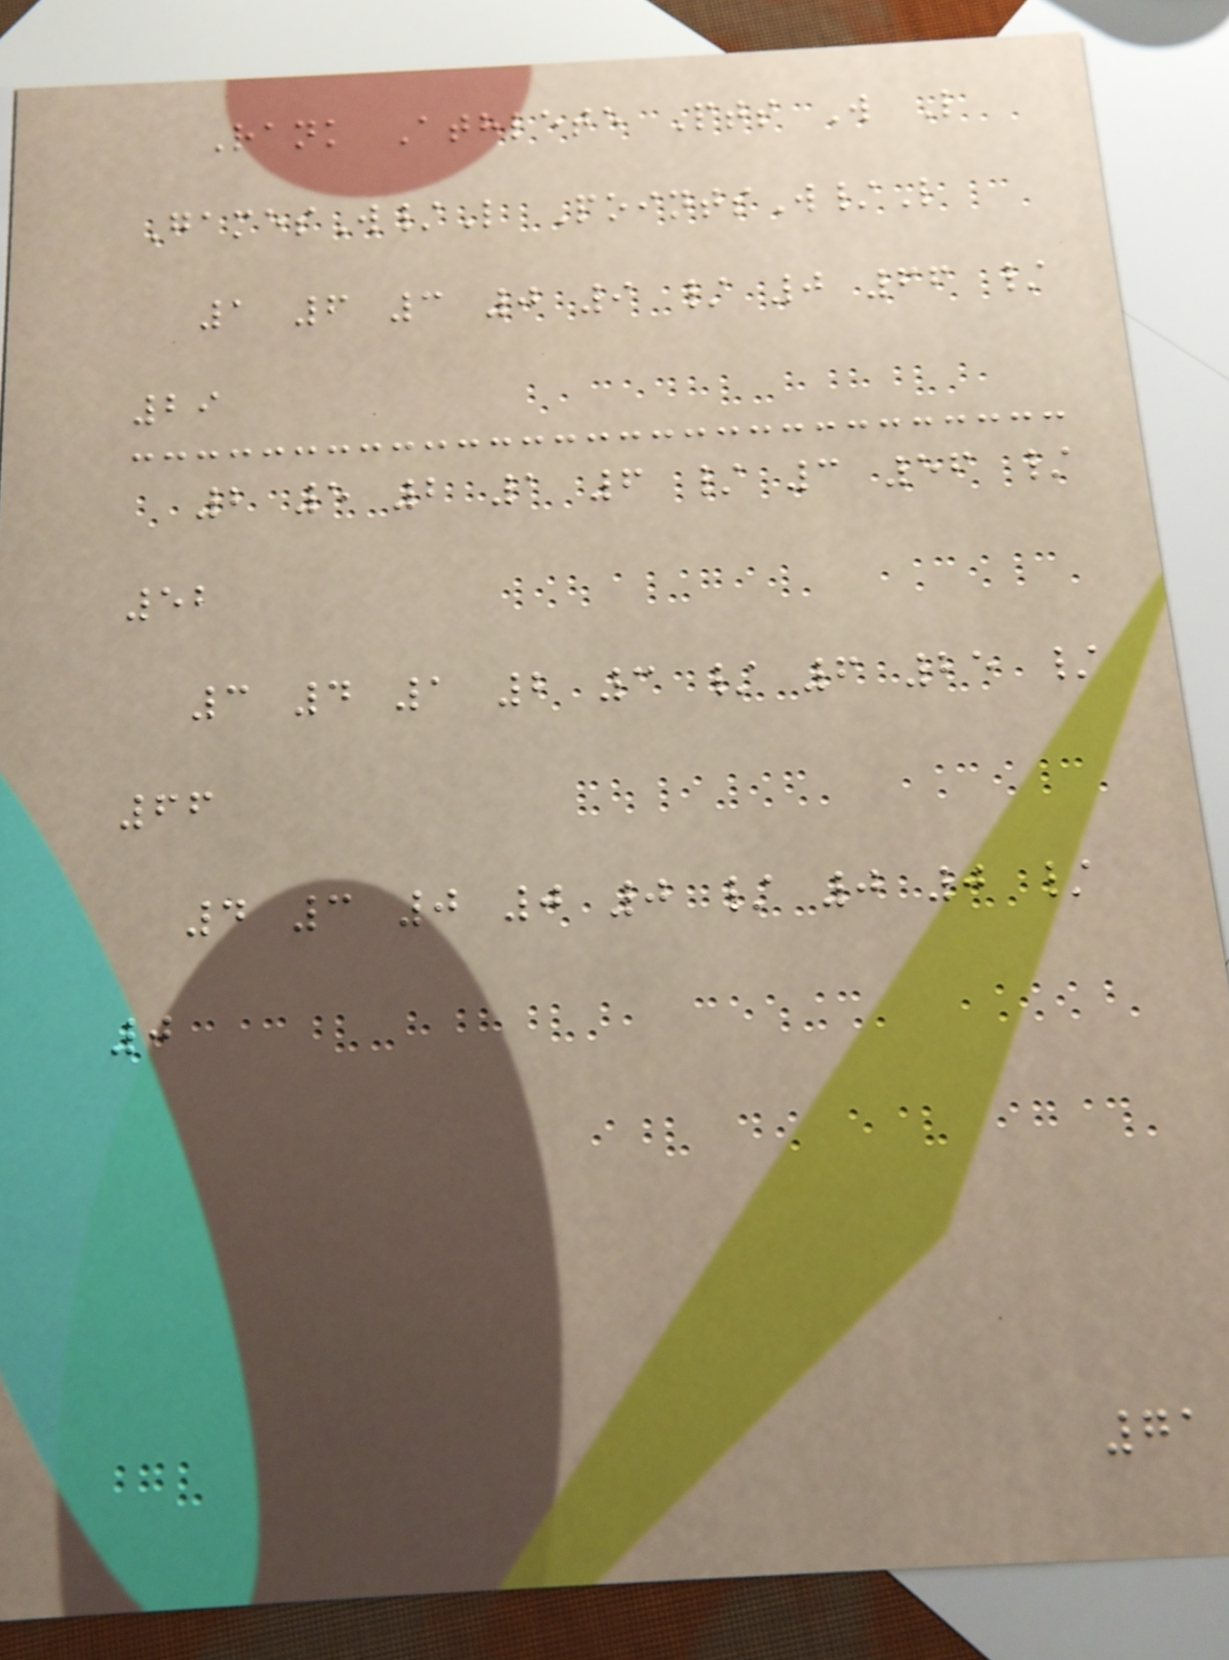Rank Athlete Pts W L
GamesW/L PointsW/L
1 6 3 0 9 / 0 66 /
29
2 5 2 1 6 / 3 56 /
52
3 4 1 2 3 / 6 25 /
66
4 3 0 0 0 / 0 0 /
0
71
